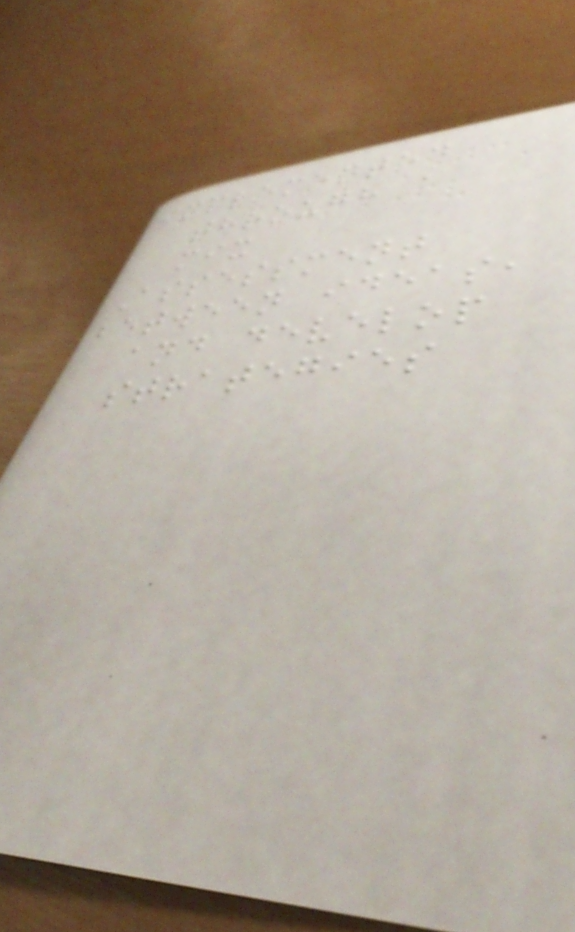implemented
through a
mix
Assessment
between ideas,
and develop
strategies
